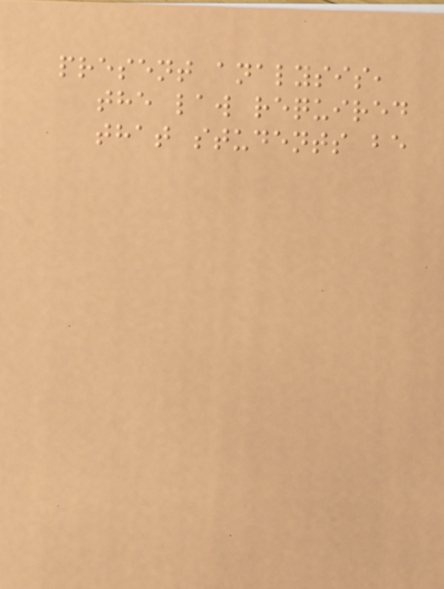present analysis,
the law required
that students be
